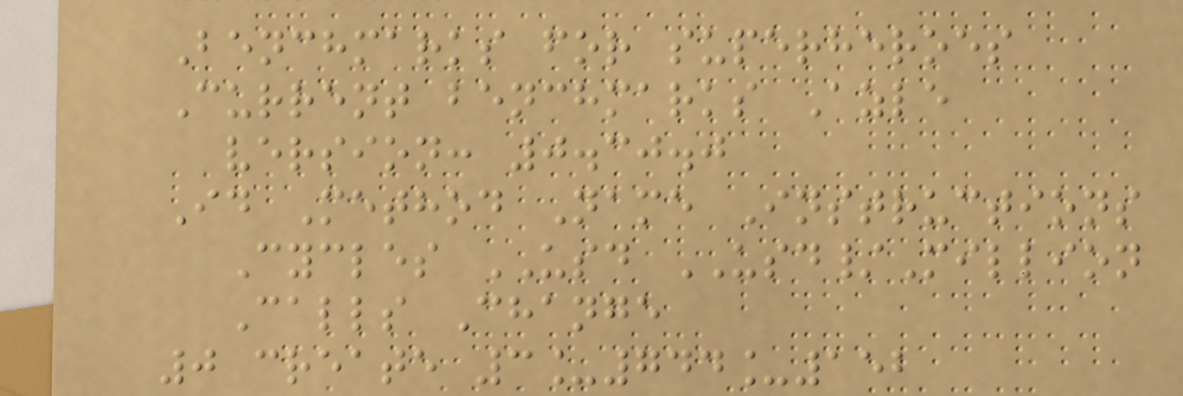Benchmarks for superheroes
Current benchmarks Azle
version: 0.30.0
Id Method Name Instructions
Cycles USD USD/Million
Calls Change
0 create 3_744_152
